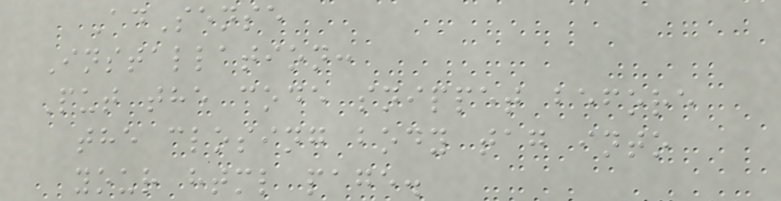AdSense
Installation:
Put the code snippet before
the closing body tag into
your html page.
